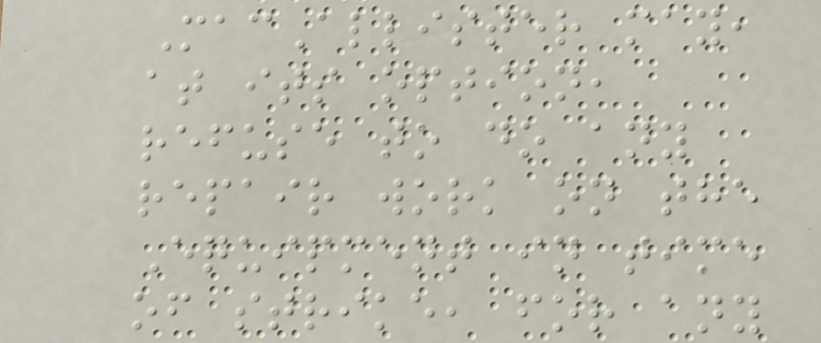MacAllister may,
at its option,
refuse to do any
repair work on the
Equipment in time
of strike, for any
